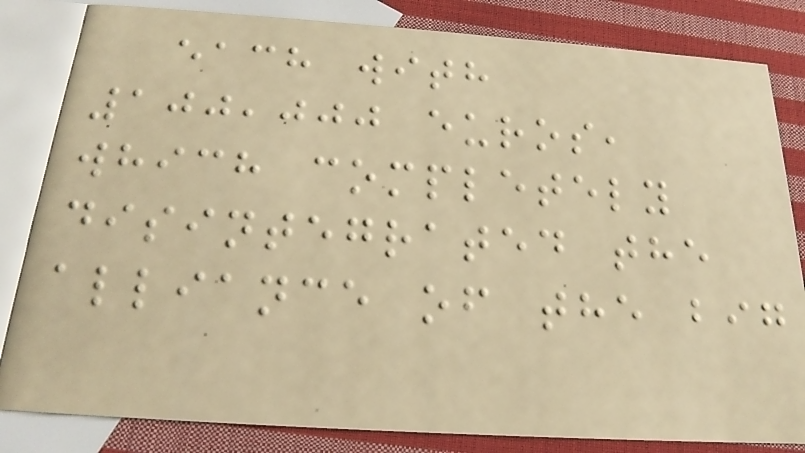each with
100,000 euros,
which completely
disintegrated the
alliance of the big
